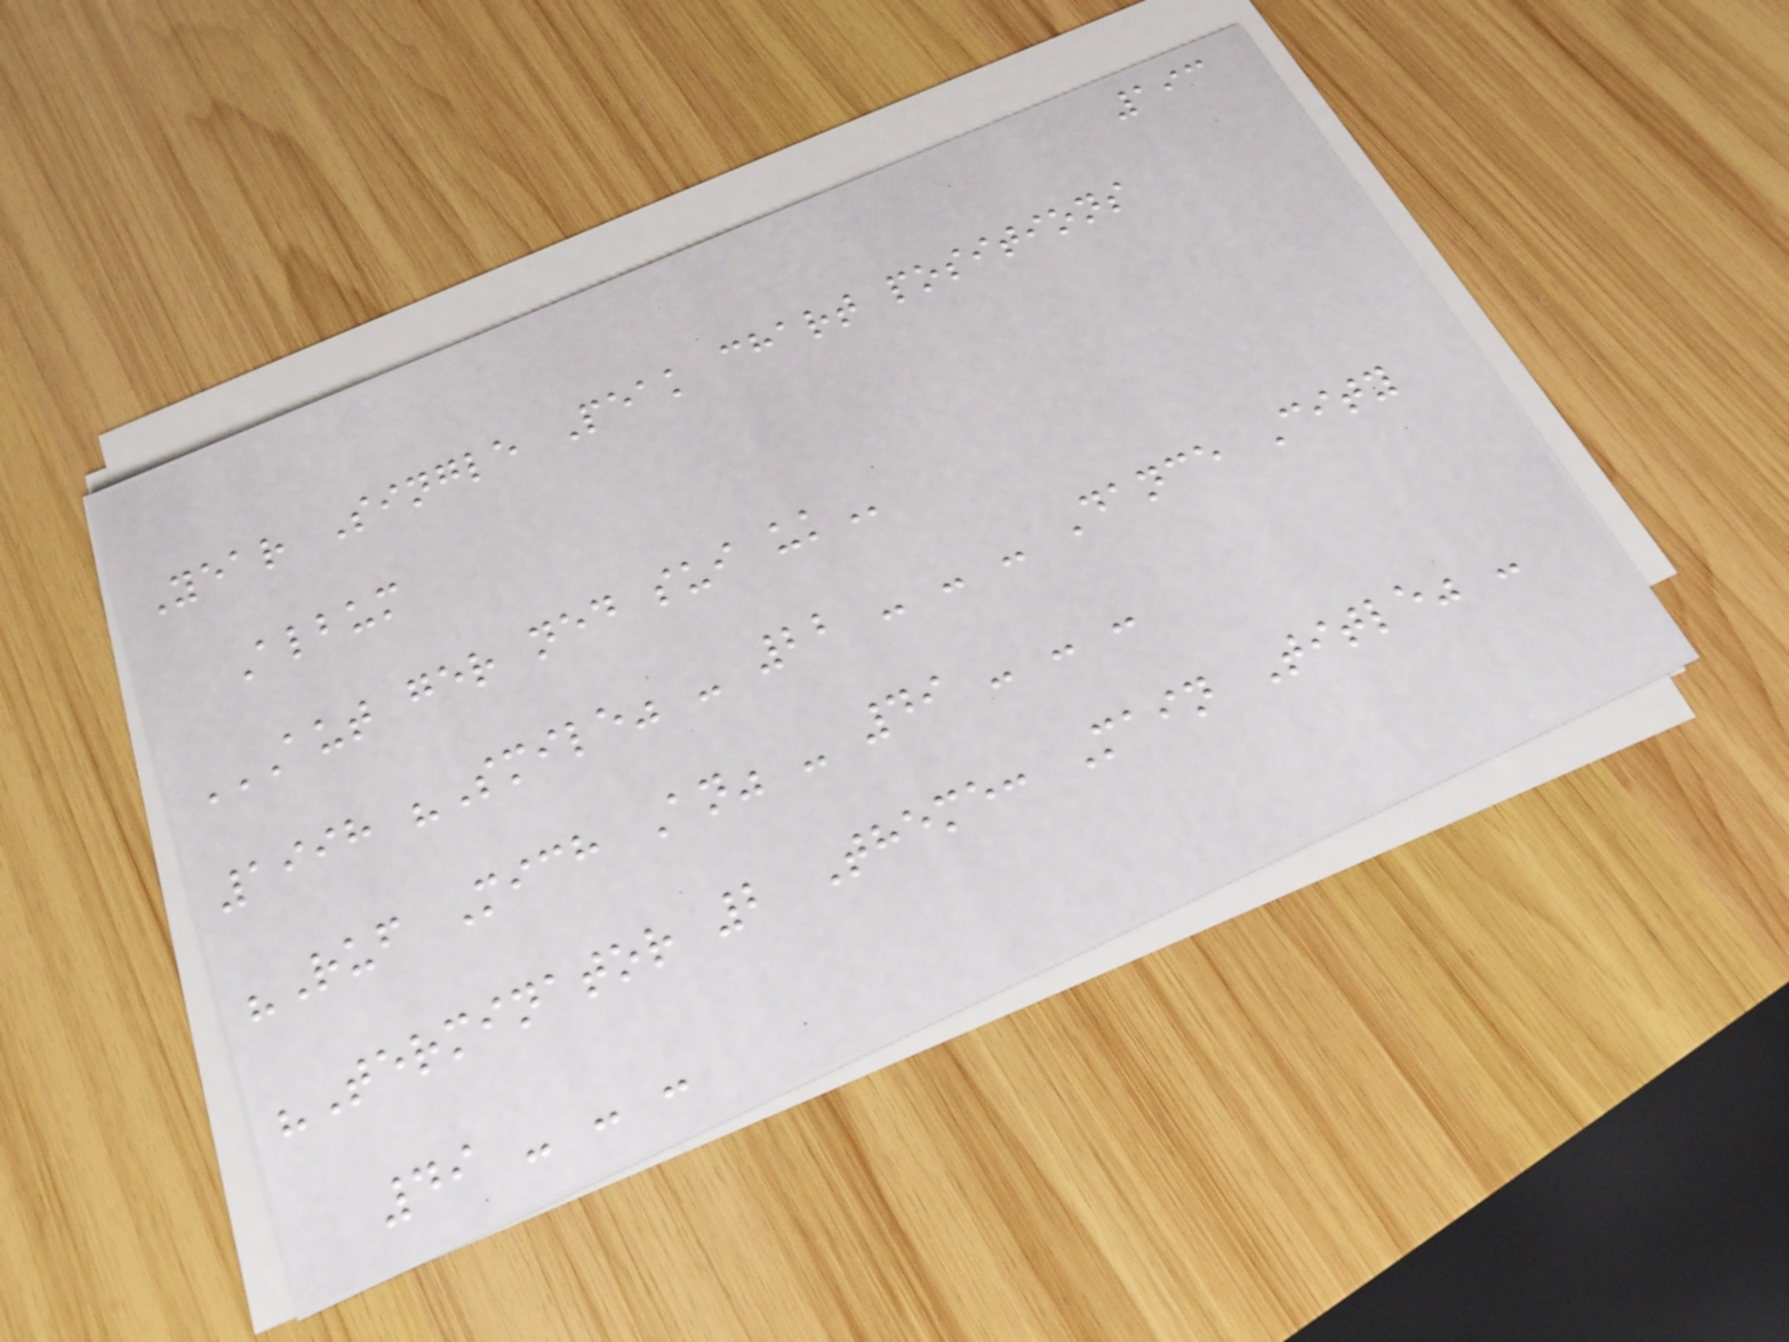193
Year Single Peak chart positions
Album
AUT GER NED SUI UK
1998 "Smile" - 22 - - - Dance City
"Ruf Mich An" - 49 - - -
"Terminator 2 Theme: Main Title" -
49 - - -
